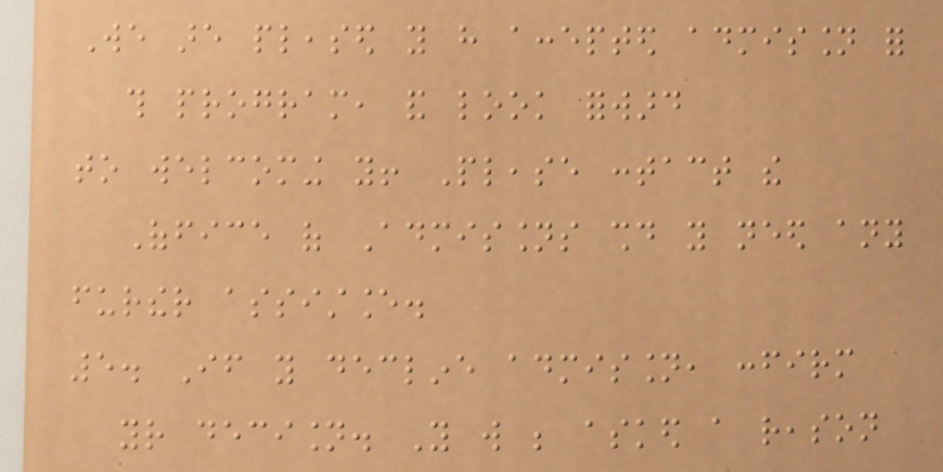We are pleased you have accepted admission for
this program, and look forward
to welcoming you! Please contact the
Office of Admissions should you need any
further assistance.
5. If you decline admission, confirm
your decision. You will be asked a reason
